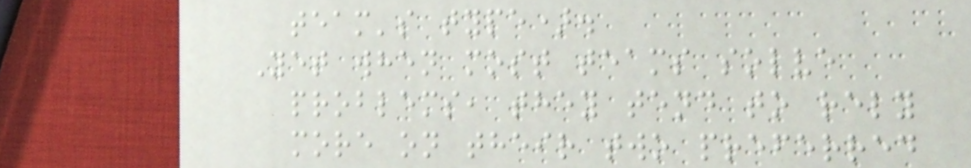team's type).
Yet when most teams solve
problems, they tend to rely
more on their two preferred
